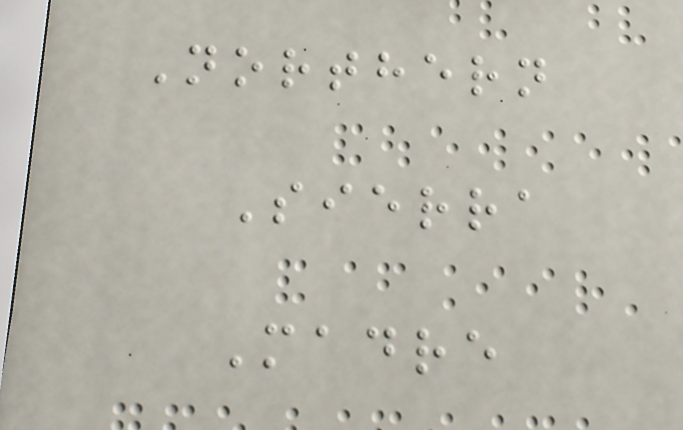Northern
Sierra
Madre
